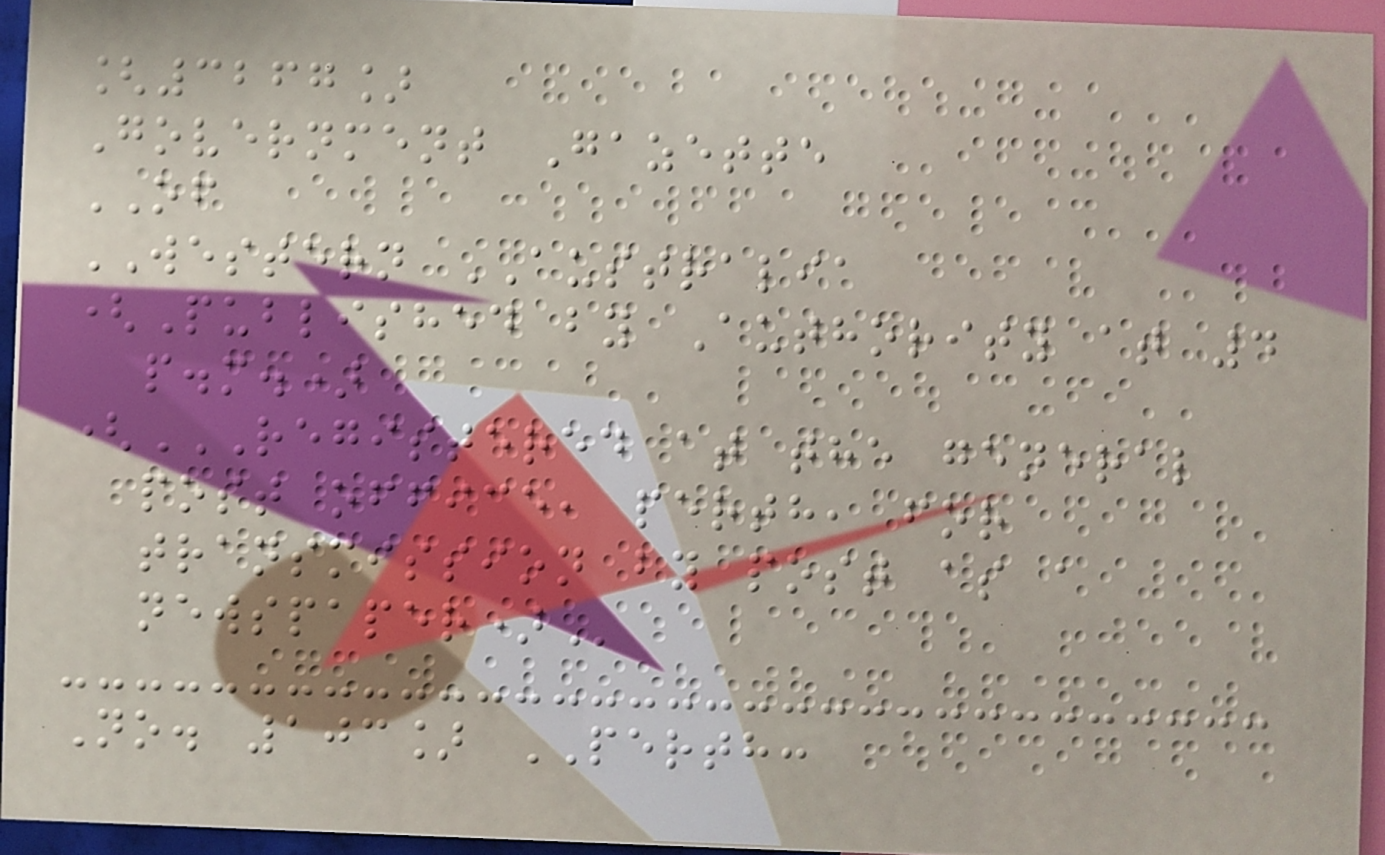[3267]
Government Gazette
OF
WESTERN AUSTRALIA
(Published by Authority at 4
p.m.)
(REGISTERED AT THE GENERAL
POST OFFICE, PERTH, FOR
TRANSMISSION BY POST AS A
NEWSPAPER)
No. 103] PERTH:
